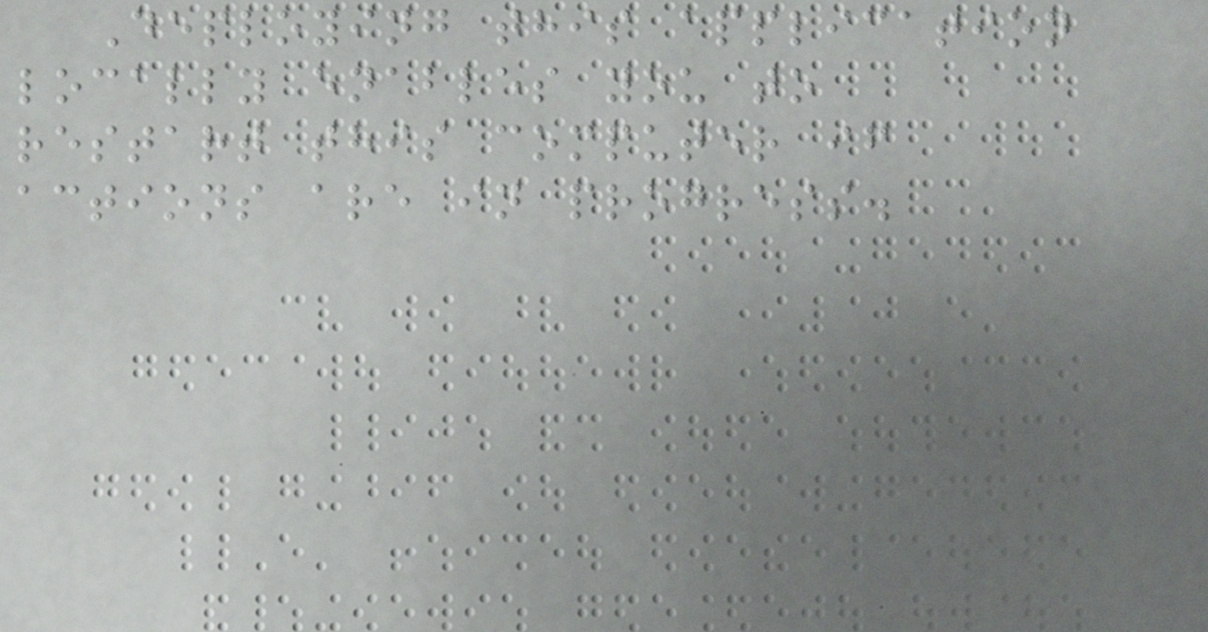Deploying this application
locally enables you to
restart this computer if
actions are in progress.
